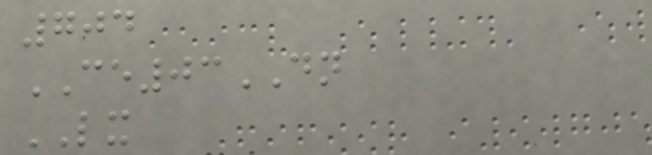704
CE03DN
LX
